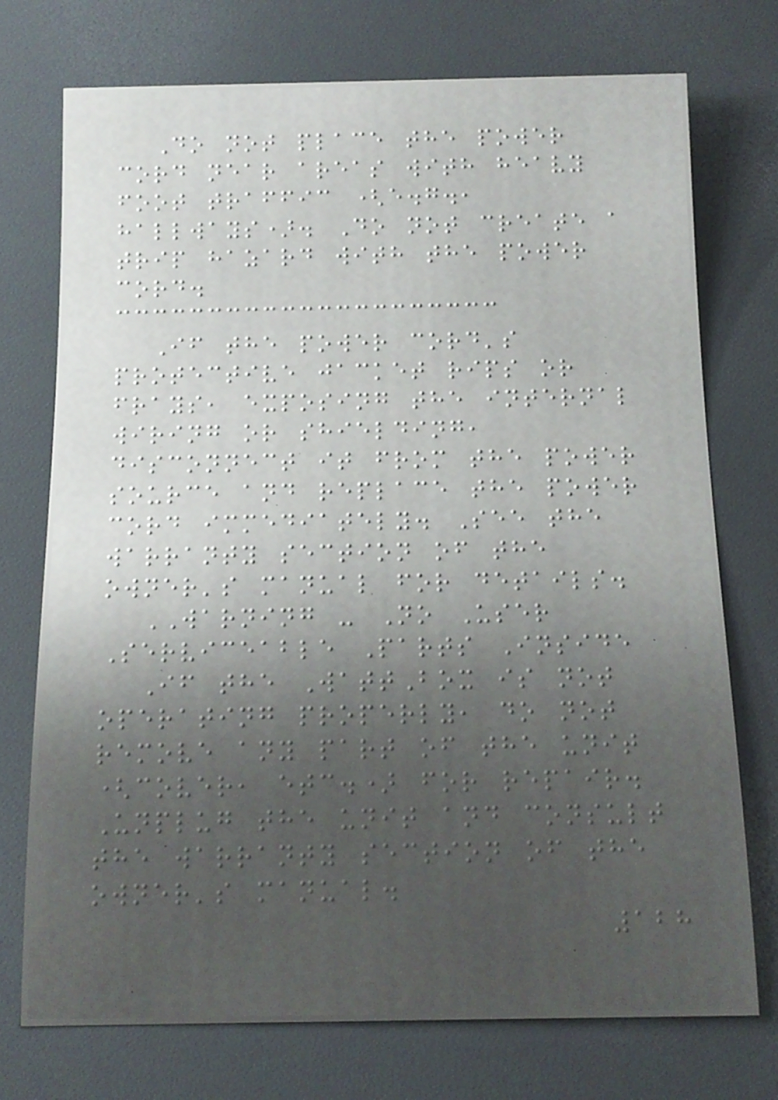Do not place the power
cord near areas with heavy
foot traffic (e.g.,
hallways). Do not create a
trip hazard with the power
cord.
If the power cord's
protective jacket rips or
frays, exposing the internal
wiring or shielding,
disconnect it from the power
source and replace the power
cord immediately. See the
warranty section of the
owner's manual for details.
WARNING - No User
Serviceable Parts Inside
If the WattBox is not
operating properly, do not
remove any part of the unit
(cover, etc.) for repair.
Unplug the unit and consult
the warranty section of the
owner's manual.
128
